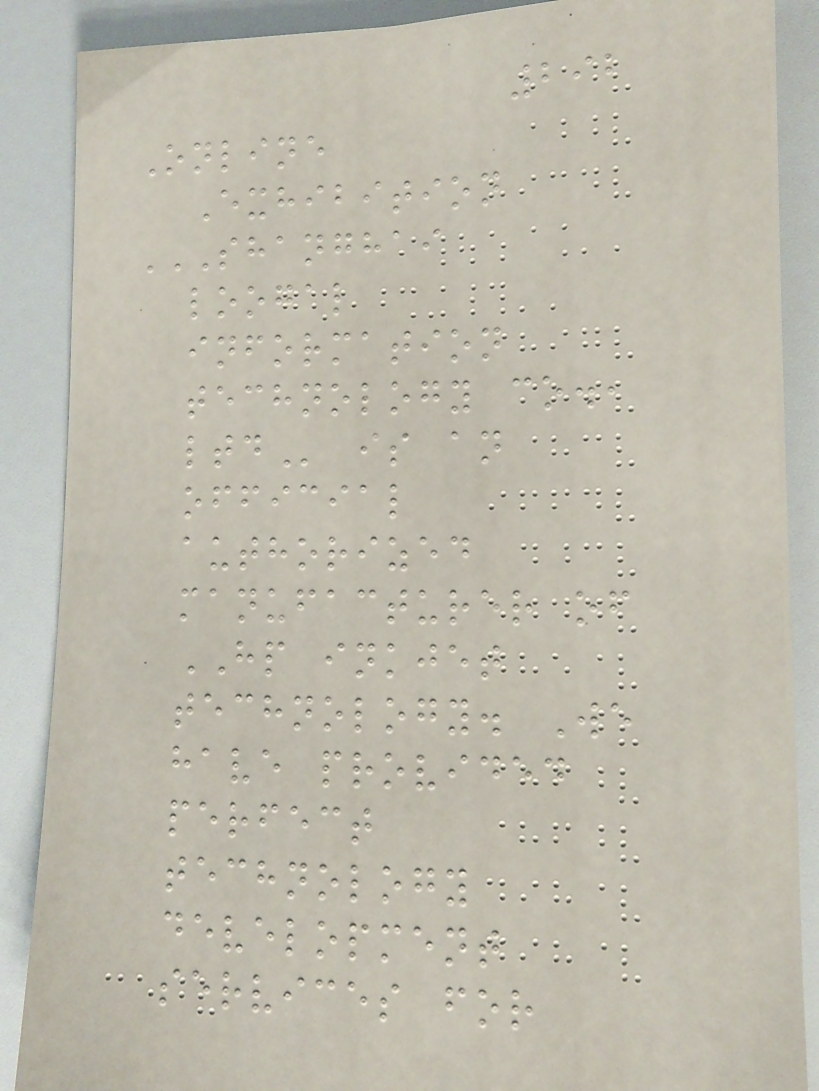292
Online
Exhibition
SHANGHAI
LOOGAL
INFORMATION
TECHNOLOGY CO.,
LTD is an
official
authorized
manufacturer of
HP inkjet
technology. We
have provided
perfect
technology
development
services for
